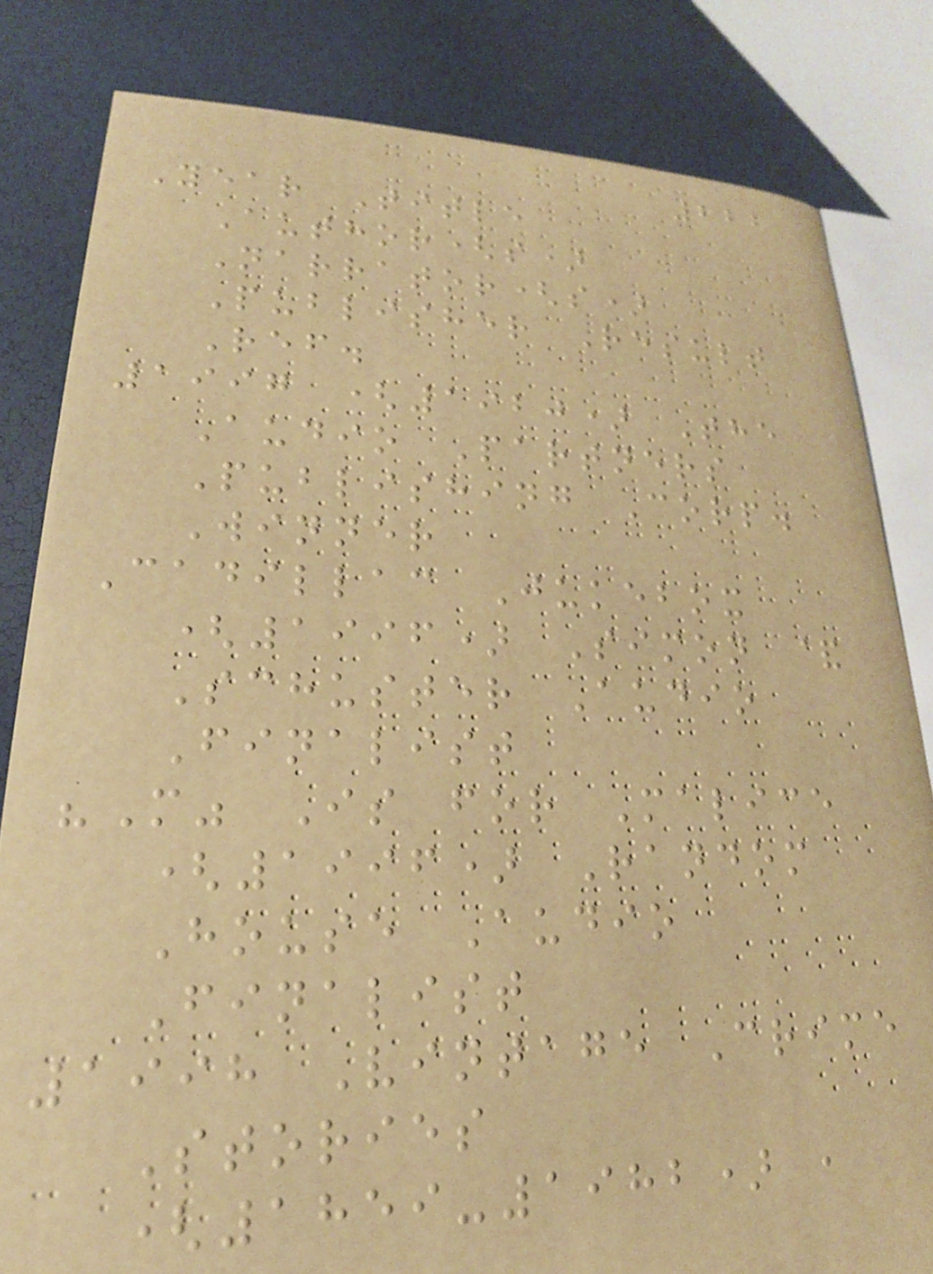222
Year Title
Author(s)
Narrator(s)
Publisher Result
Ref.
1997 (1920) The
Audio Partners
Publishing Corp.
Winner
Cadillac Jukebox
(1996) Simon &
Schuster Audio
Finalist
"M" Is for Malice
(1996) Random
House Audio
Finalist
1998 Vintage Crime
Stories
(1859-1982) ,
